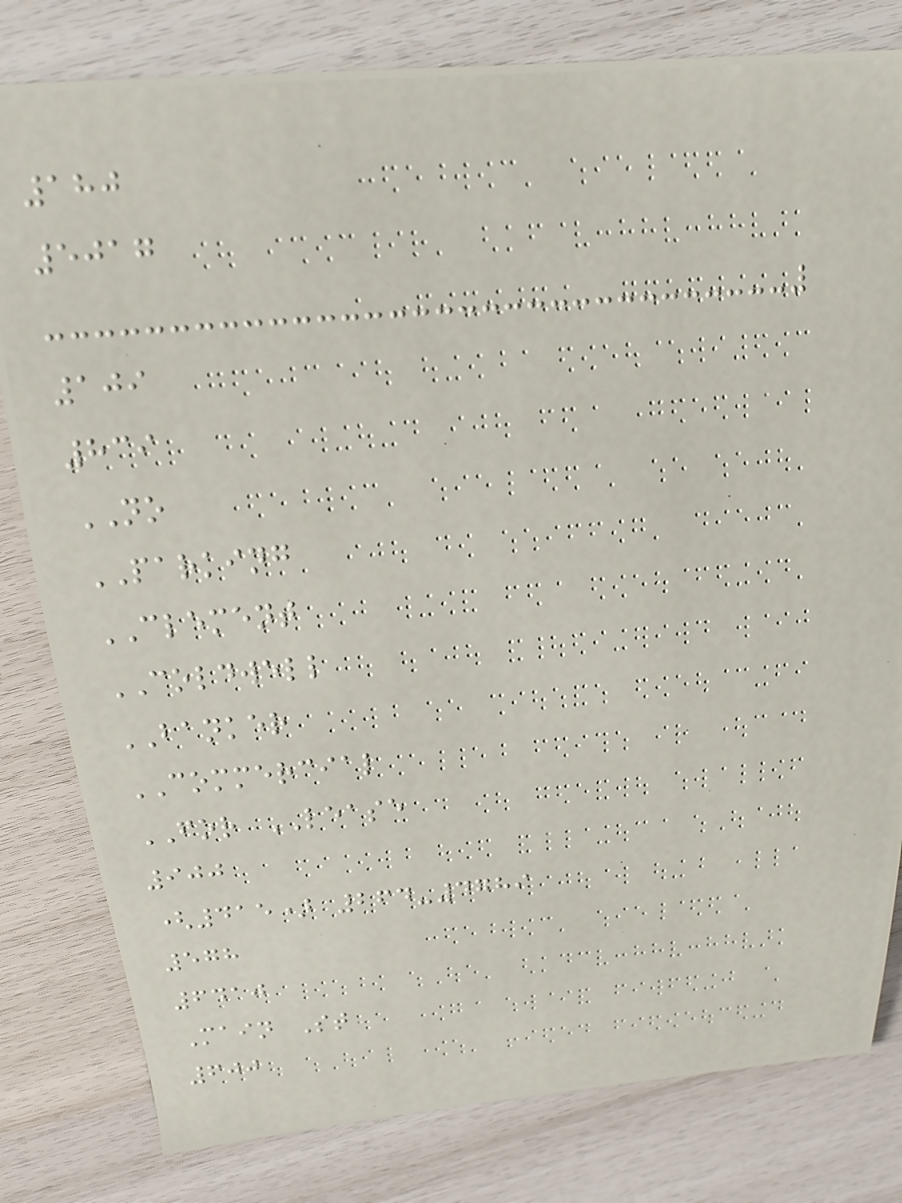180
5017
109
839
NO
PARKING
CLEMENT
COLDWELL
BANKER
COMMERCIAL
FOR LEASE
900
(415) 264-4789
578
6410
Main St
600
